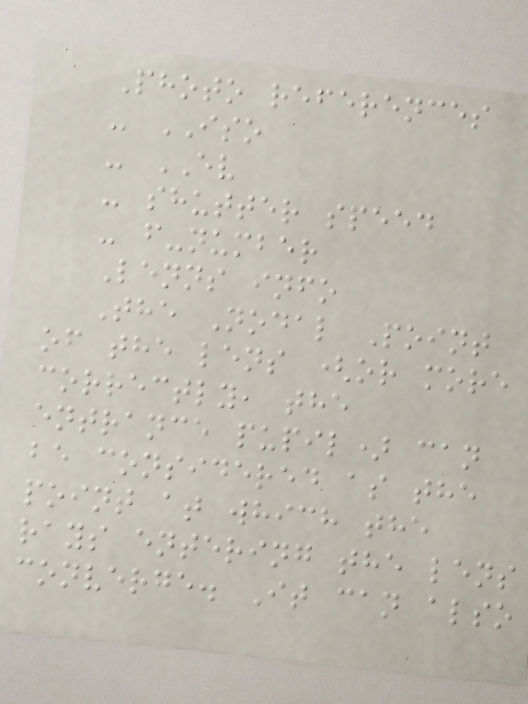Photo references
- ISO
- EV
- shutter speed
- f-number
Lenns info
The Nodal Point
of the lens (or more
correctly, the
entrance pupil) can
be considered as the
point at which the
rays entering the lens
converge. It can also
